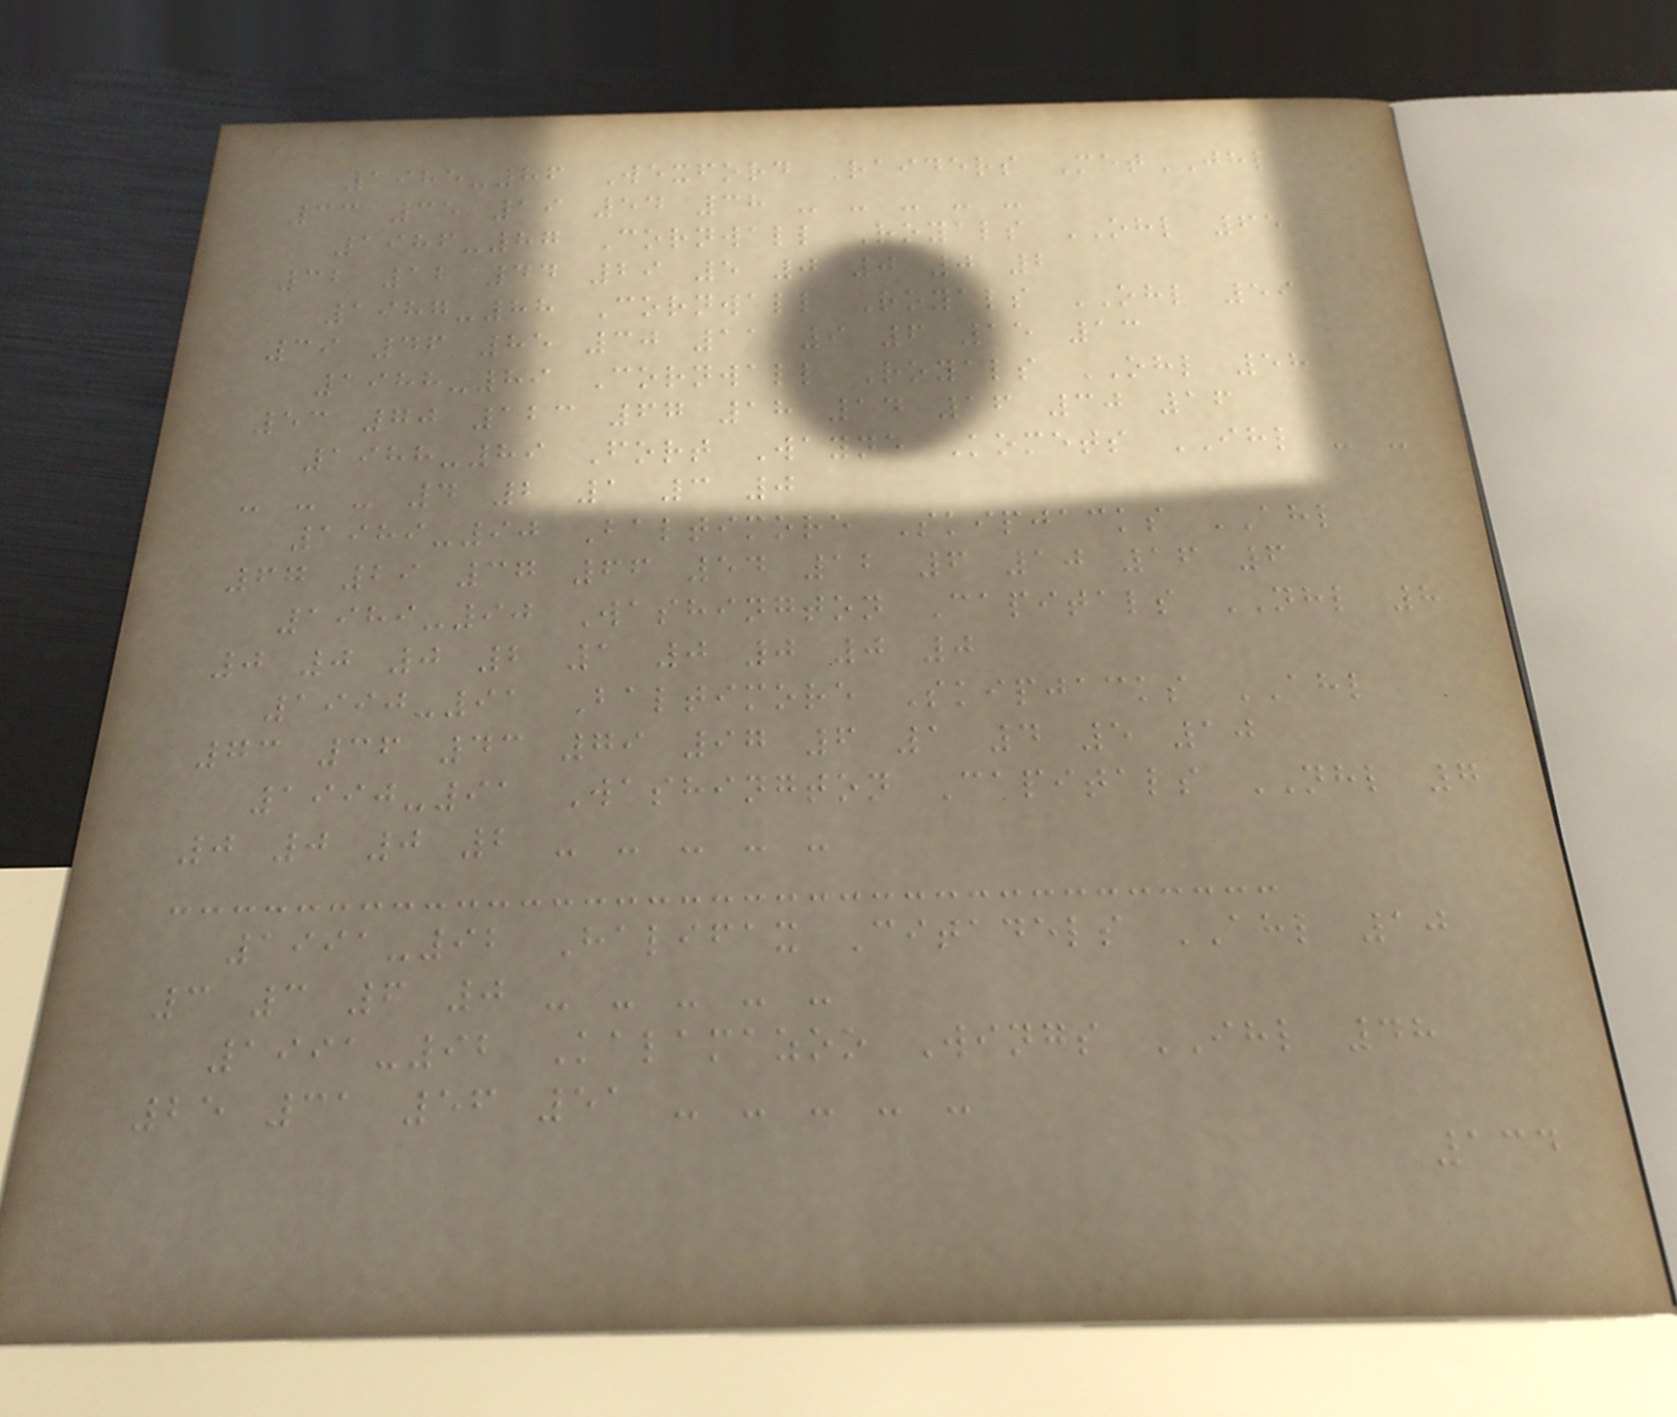1985-86 Wexford Raiders MetJHL
33 35 19 54 38 - - - - -
1986-87 Cornwall Royals OHL 65
32 12 44 29 5 0 0 0 2
1987-88 Cornwall Royals OHL 59
39 46 85 30 11 9 6 15 13
1988-89 Cornwall Royals OHL 58
53 70 123 67 18 14 16 30 16
1988-89 Fort Wayne Komets IHL - -
- - - 4 2 1 3 0
1989-90 Baltimore Skipjacks AHL
67 29 37 66 54 12 6 10 16 6
1989-90 Washington Capitals NHL 8
0 0 0 2 1 0 0 0 0
1990-91 Baltimore Skipjacks AHL
73 36 43 79 97 6 1 4 5 10
1990-91 Washington Capitals NHL 7
0 0 0 2 - - - - -
1991-92 Halifax Citadels AHL 10
3 3 6 0 - - - - -
1991-92 Kalamazoo Wings IHL 48
25 31 56 51 - - - - -
134
